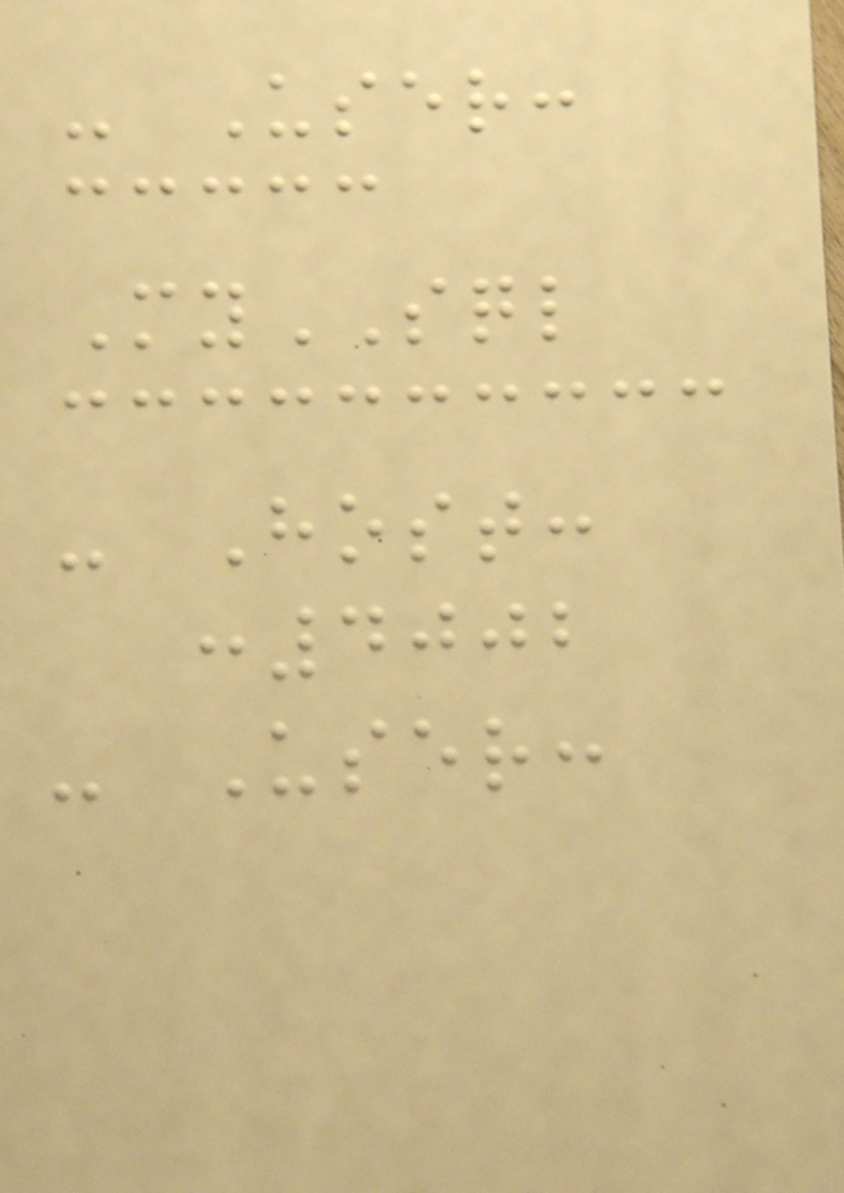- User:
MySQL
- Host:
:4002
- User:
